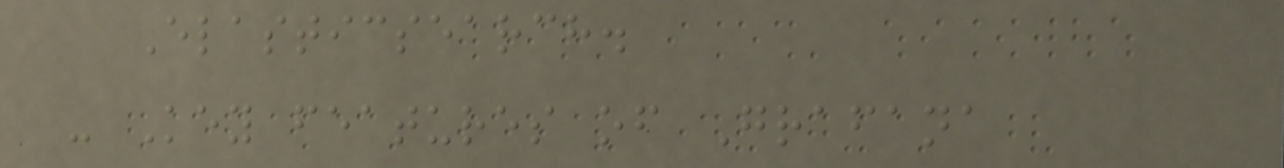Elasticsearch.
- Key features of Grafana
